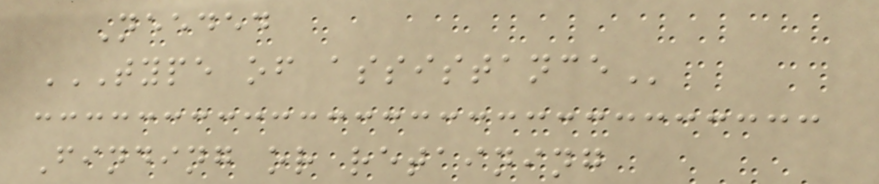Needed
TYPE OF ASSISTANCE
Finding or retaining
